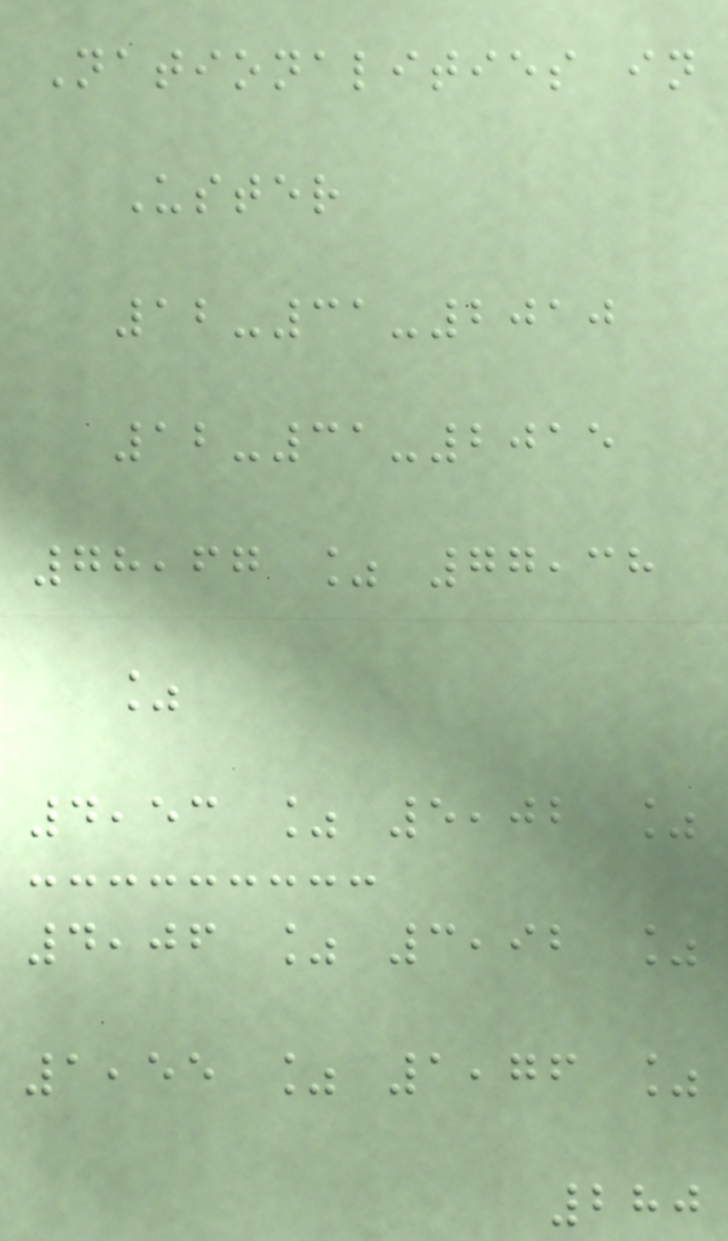Nationalities in
Uster
12-31-2010
12-31-2015
78,67 % 77,38
%
4,53 % 5,02 %
4,06 % 3,92 %
1,55 % 1,76 %
280
